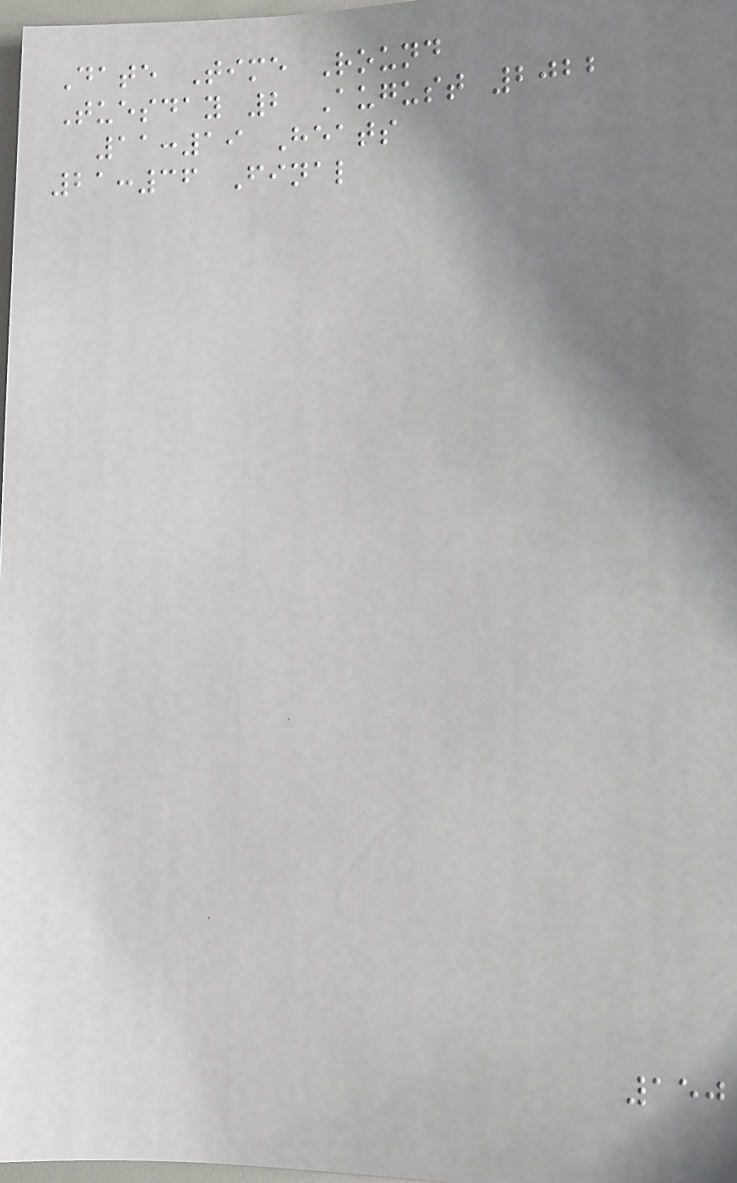Date Time Round
Tuesday 2 August 2022
11:19 Heats
21:36 Final
150
